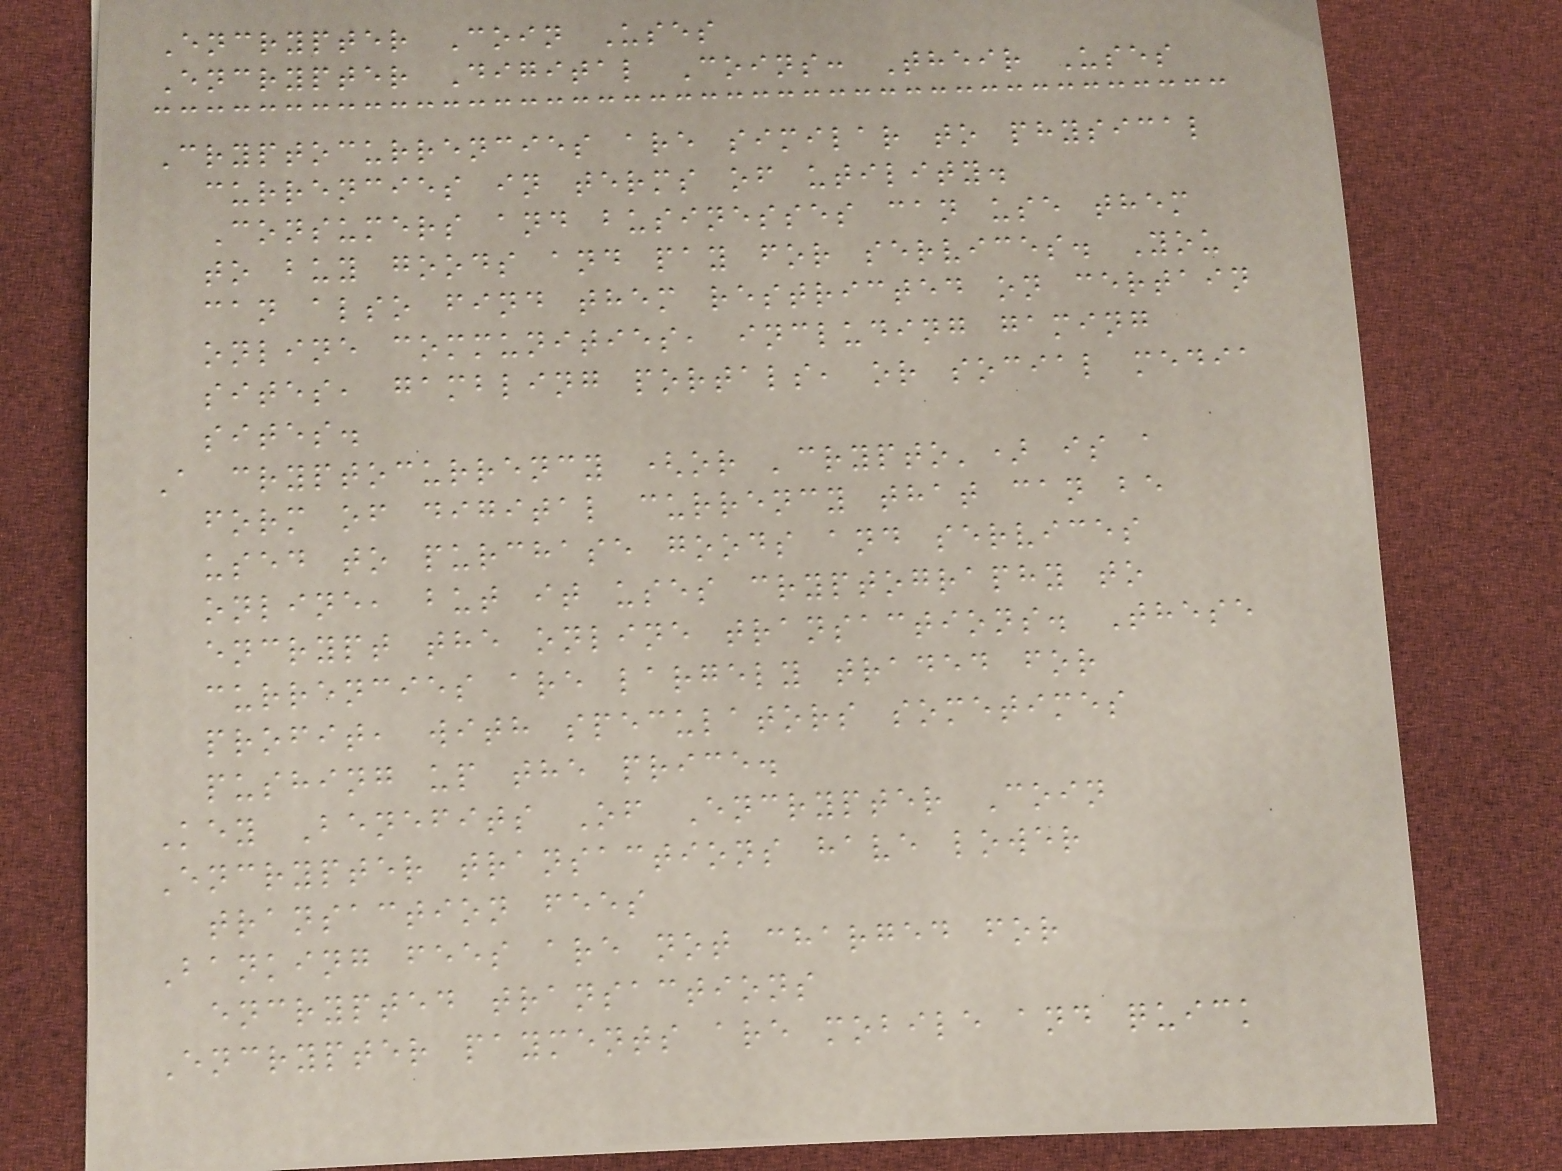Encrypter Coin Uses
Encrypter Digital Coins: Their Uses
Cryptocurrencies are similar to physical
currencies in terms of utility.
Consumers and businesses can use them
to buy goods and pay for services. You
can also find them restricted on certain
online communities, including gaming
sites, gambling portals, or social media
sites.
A cryptocurrency (or 'crypto') is a
form of digital currency that can be
used to purchase goods and services
online, but it uses cryptography to
encrypt the online transactions. These
currencies are largely traded for
profit, with speculators sometimes
pushing up the price.
Key Benefits Of Encrypter Coin
Encrypter transactions have lower
transaction fees
Banking fees are not charged for
encrypted transactions
Encrypter payments are mobile and quick
